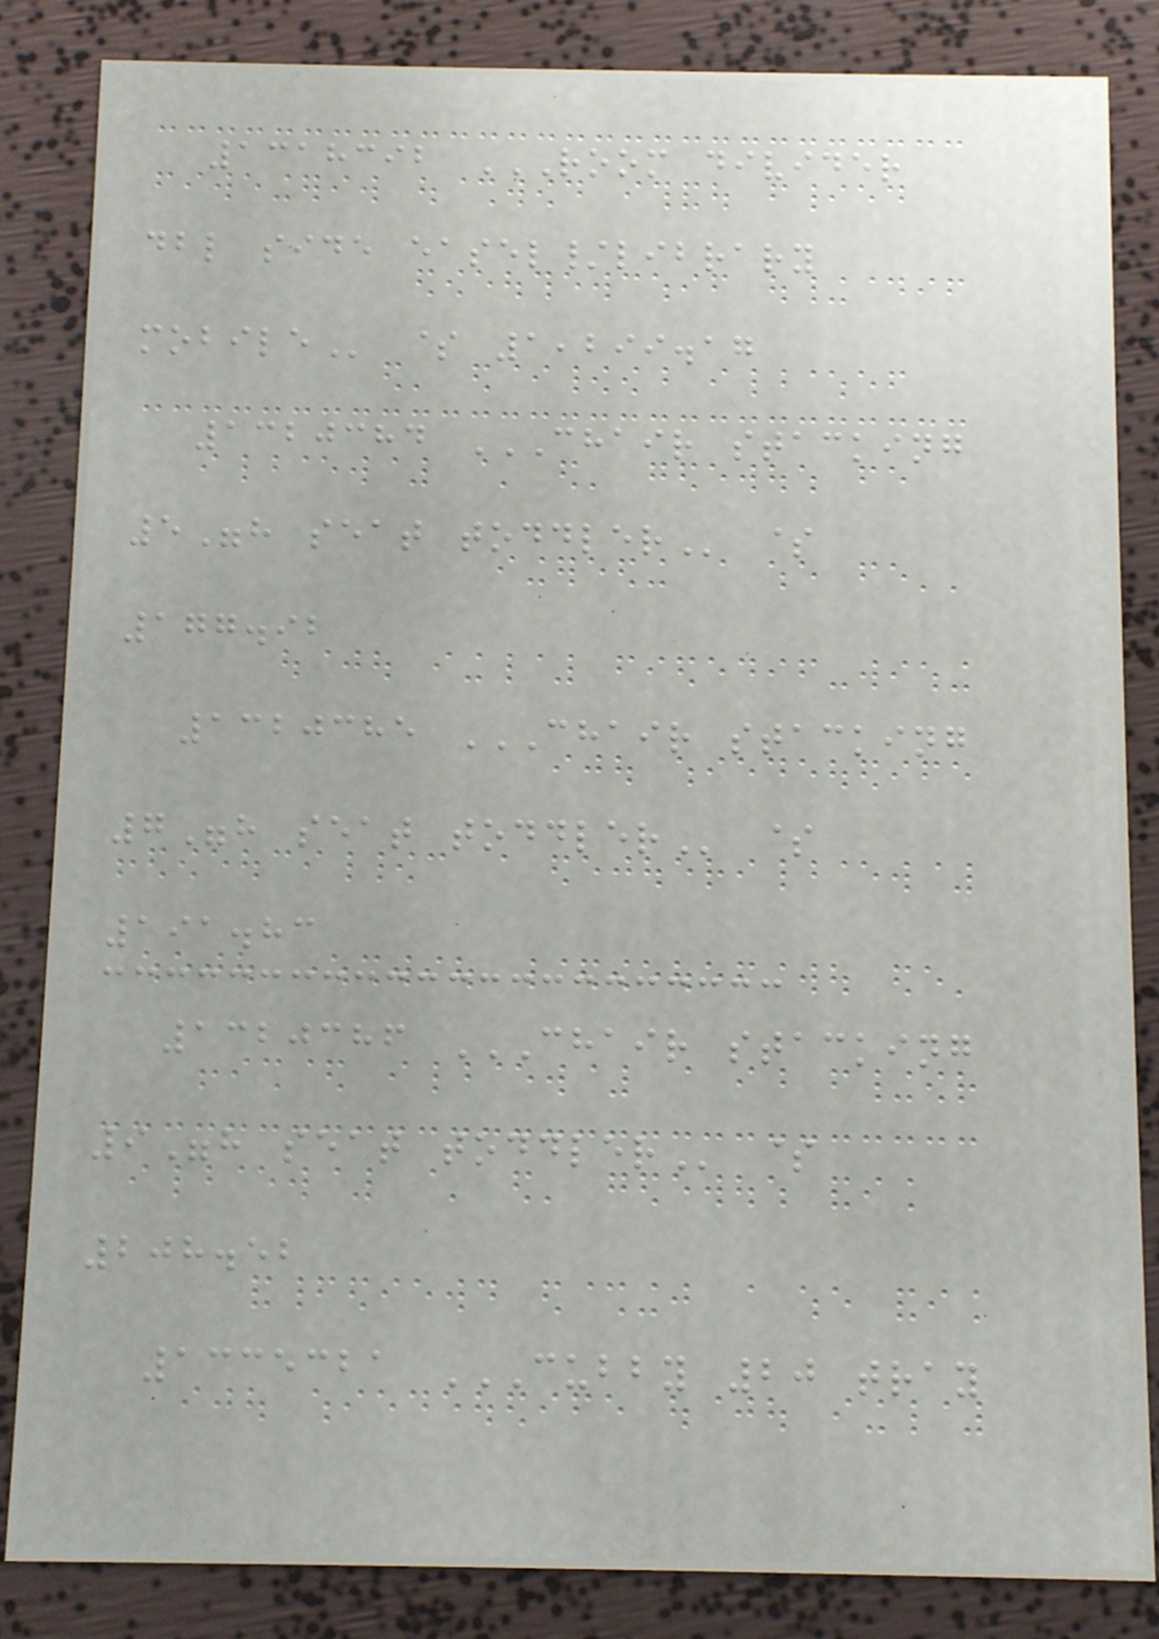1318392 ROOM DIVIDER
DBL SIDE EASEL/LIBRARY
MOBILE $ 1,299.17
1320384 CHAIR STACKING
5"H SEAT TODDLER $
177.92
1320385 CHAIR STACKING
7"H SEAT TODDLER $
191.83
1320386 CHAIR STACKING
9"H SEAT TODDLER $
208.52
1335321 CUBBY 20 TRAY
